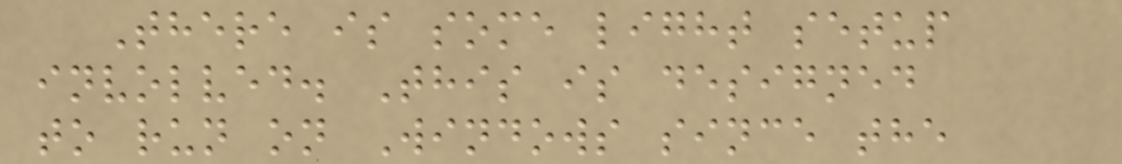There is some light setup
involved. This is designed
to run on Windows since the
